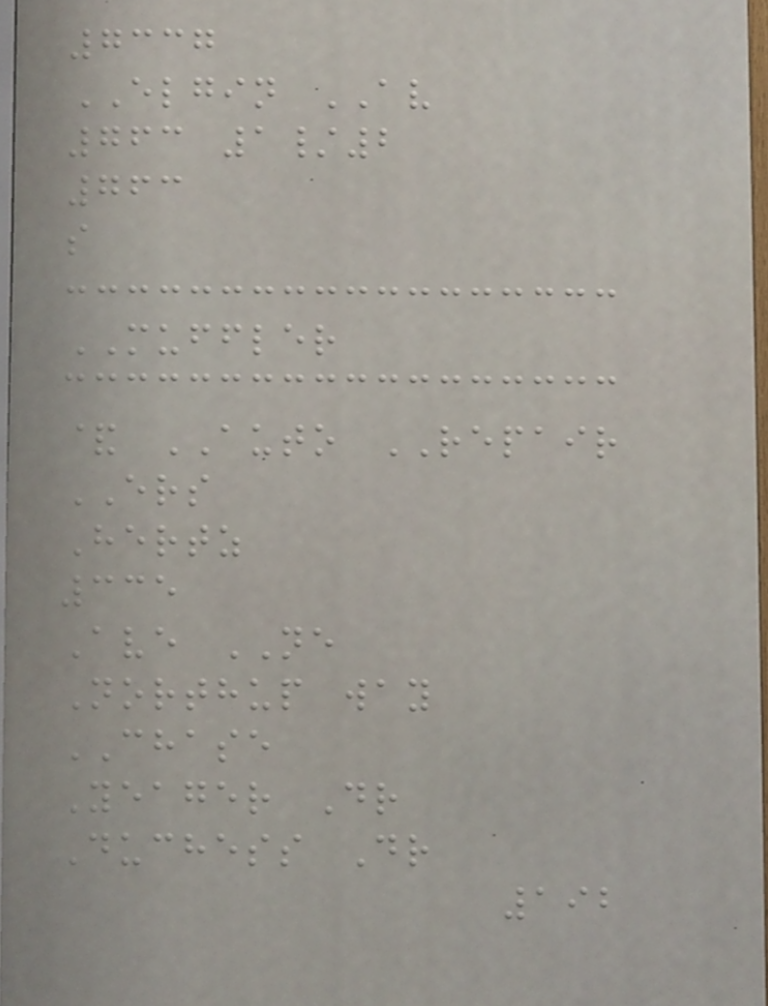7337
ELGIN AV
763 1/2
763
s
MUFFLER
& AUTO REPAIR
ERS
Hertz
335
Ave NE
Northup way
CHASE
Yeager Dr
Duchess Dr
192
